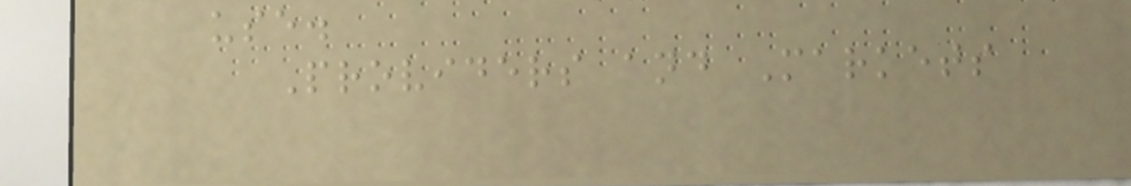use.
Providers and Markets
